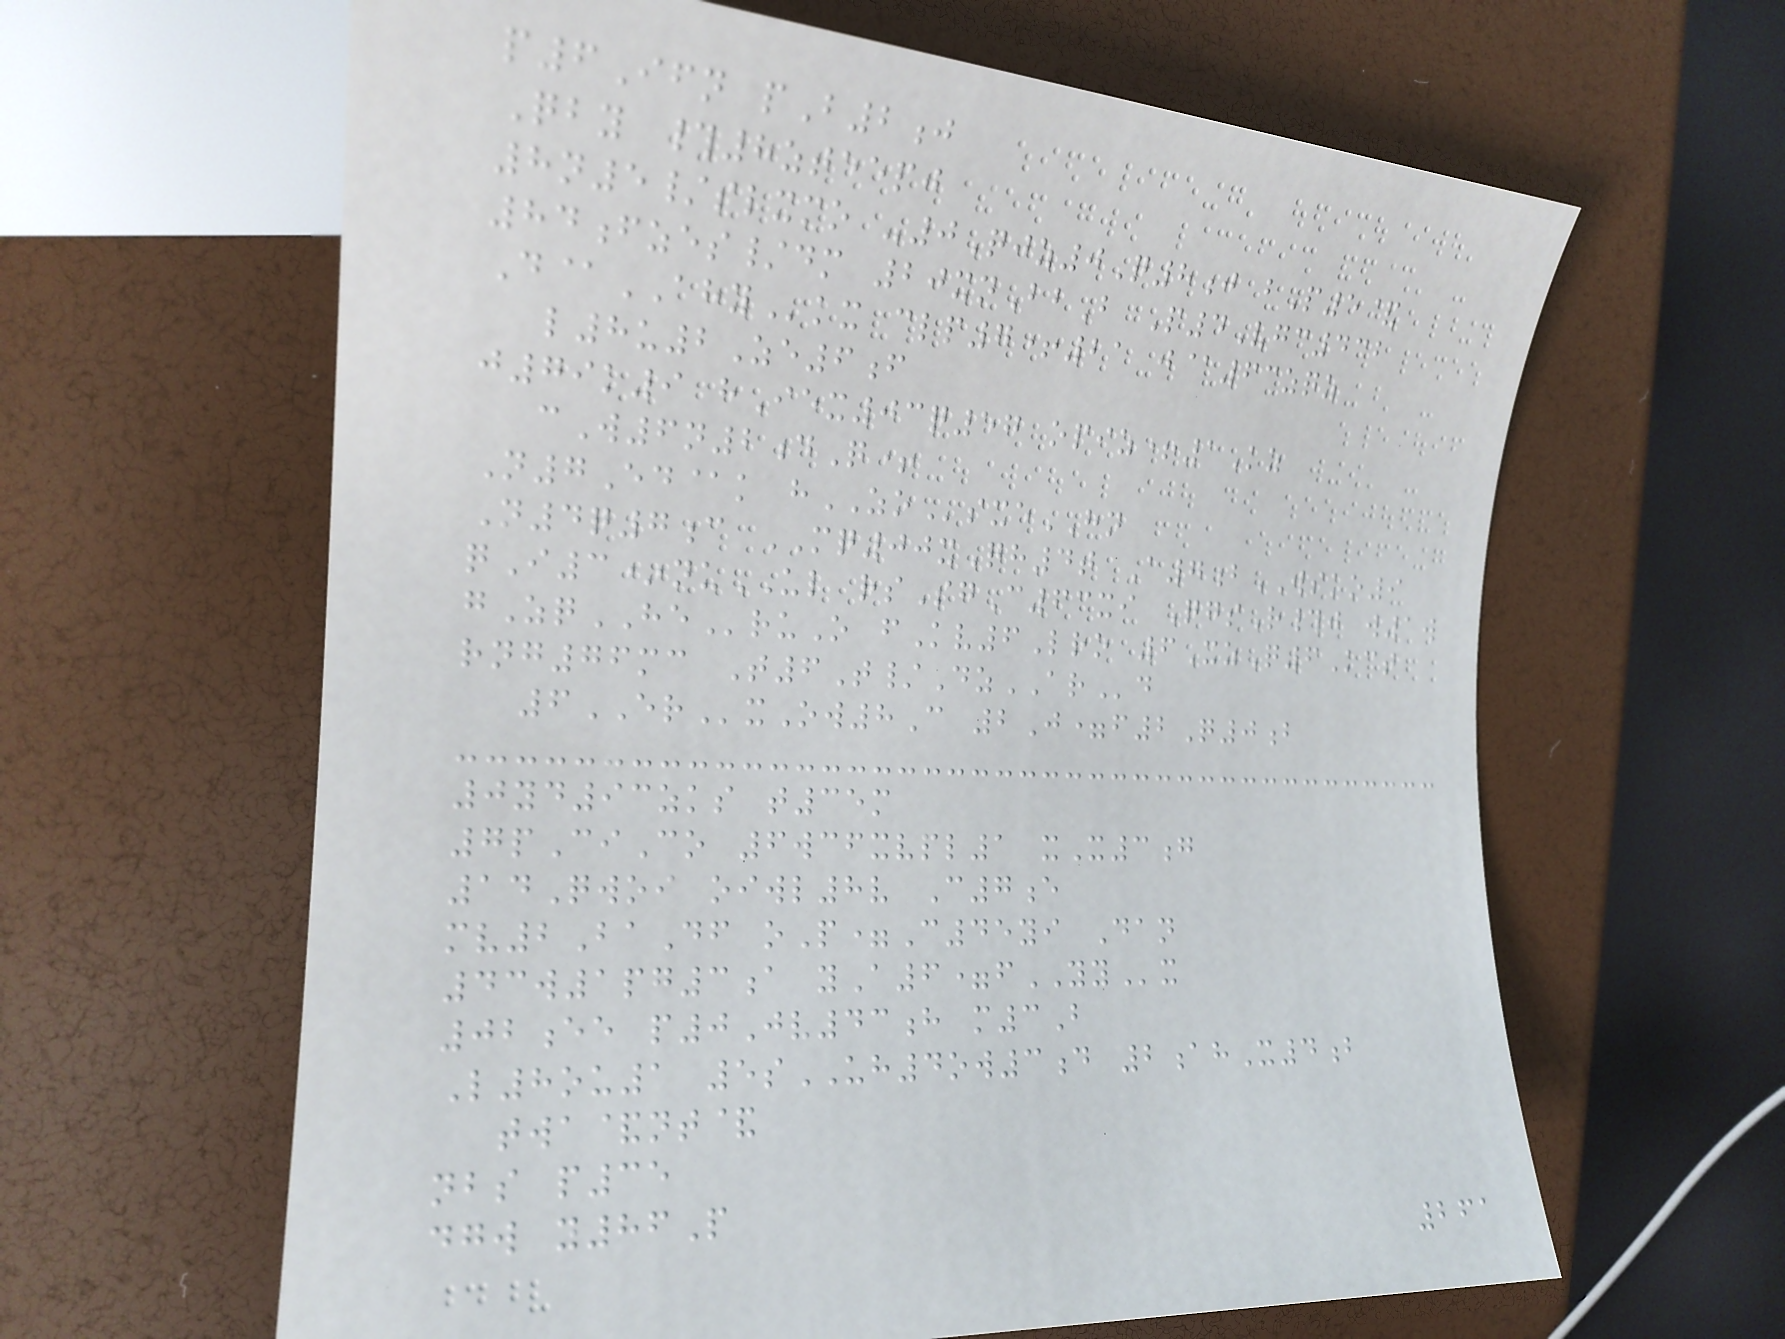p6Ifn pB2j
Qby #8zteepj
8n5/slxmo -0Qjz0Q8j bP5&
84fzes/dm 20xnBbB P4Vgc432
D@AHYkx clp7+21 j@63zqz
l8u2Ze6f
j79k9 hIex03q57 opiz+1Kz
cW6n2dQ+
N7Ed@k hZOsxeHN
N4q7c MQ00xQh4t A7bWSKO9
qI3*nuUL rsSgC63xi QgsR#j w1w
gZqHEruO fKv6Lro 6XzQ6Kct
rng76mc T6T/DzARd
6ERxOw8C 2J=f2Q0b
0yd93zks t35m
7pCiCo 6wcfxvpl1 xX3g
14Qwoi oiwl8v C7e
mv2BaDf oP=C45yi Dan
43w1pg3a yA6=fYYx
02ee p0Jv43h m3B
L8ou1 5sUH4ow3d 2ahX4b
twa&nt&
nbs p35
dgw y86P
261
